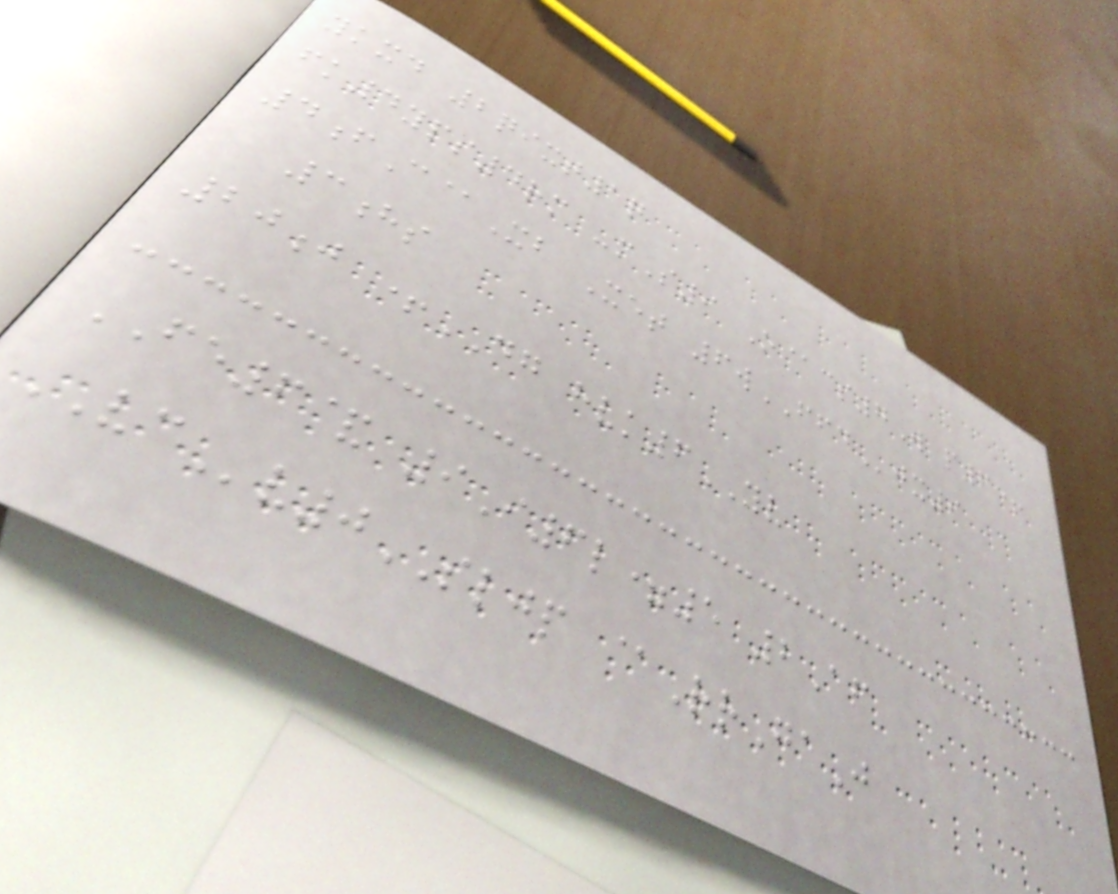ykxd 2qixt1q
fk4yps4rm -mS9 O@cs7W p6+
4fC@Xb Xet 6wFFDjx9
3hs
20j +DG hvk6YV
FE6& 9I6l=5 2Af
VCv0SLJP @RrGaJ
